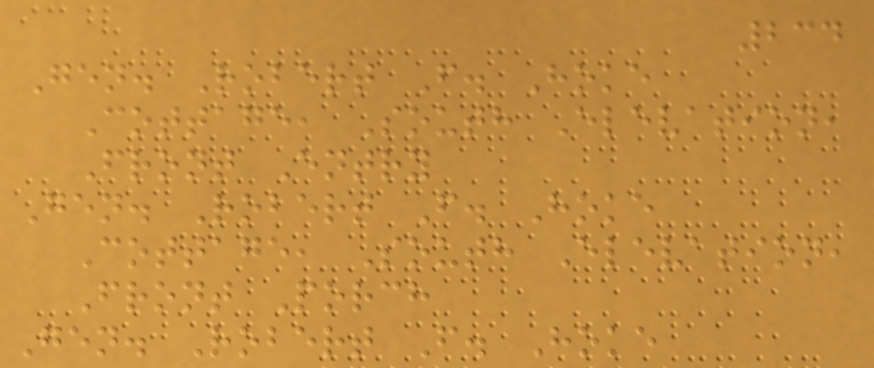234
Gen. Robert F. Hoke
Cottage, South Elevation,
Front Entry
Gen. Robert F. Hoke
Cottage, South Elevation,
Front Porch
Gen. Robert F. Hoke
